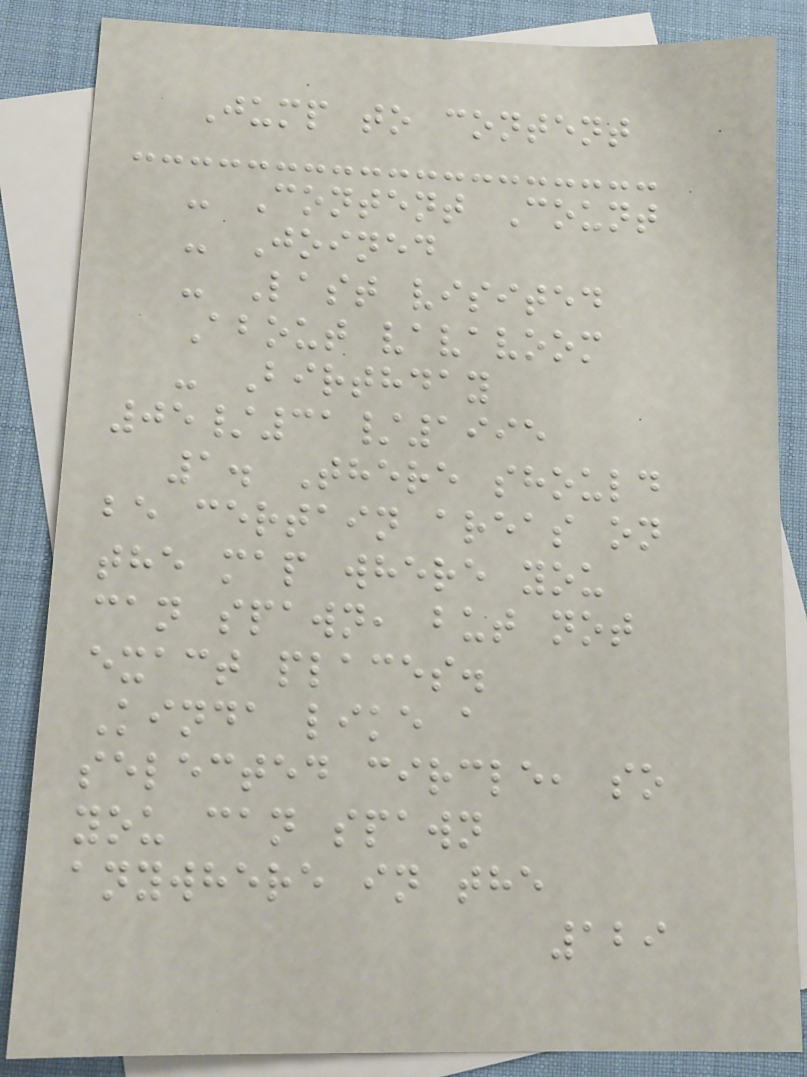Jump to content
- Content Count
- Joined
- Last visited
About vavavoom
- Birthday
05/31/1995
1. There should
be certain areas on
the map where you
can spawn, but not
exact places.
Kinda like a
selected circle, so
you can spawn
anywhere in the
129
